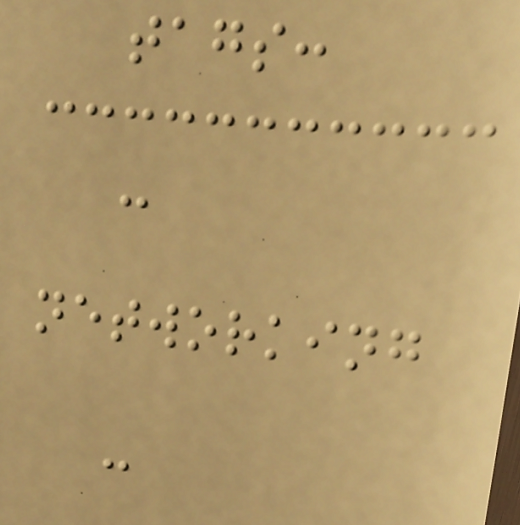tags:
-
networking
-
